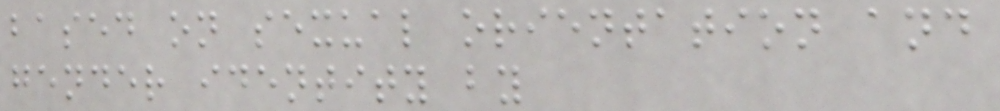based on sexual orientation and
gender identity by
